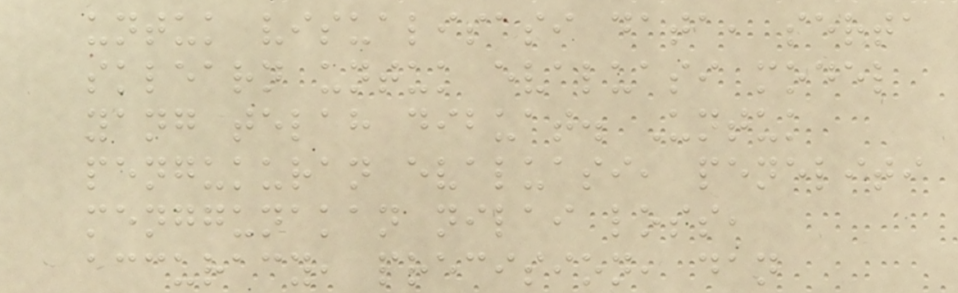untuk visualisasi data, serta
sklearn untuk evaluasi model
yang telah dibuat. Untuk
pengukuran evaluasi, peneliti
menggunakan nilai loss,
accuracy, precision, dan
